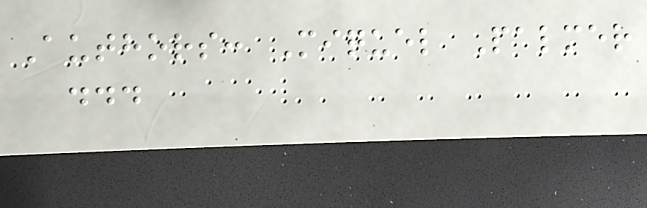Authors: Miquel Palmer
...
